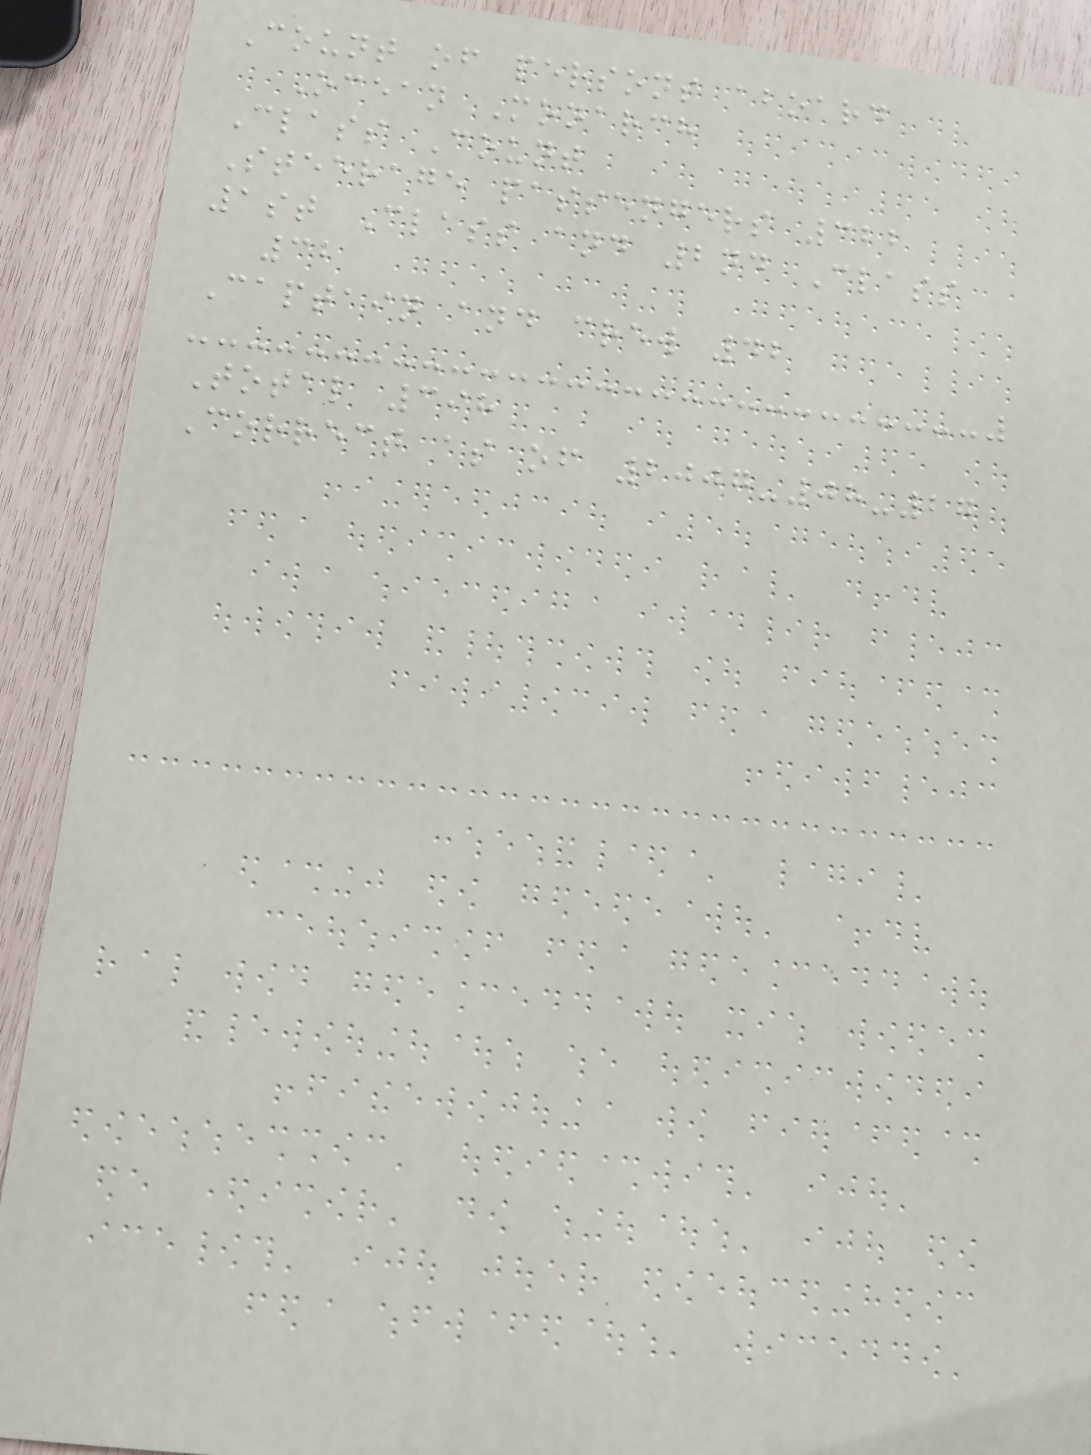Count of persons aboard
Ocean Monarch
Class Count
Steerage passengers 322
1st Class and 2nd Class
32
Captain and crew 42
Total 398
Correct as of 2007-08-27
